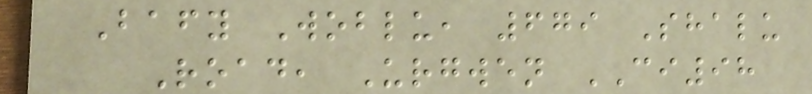Bafy Woblu, 679 Shalu
Road, Urgwen CI98
